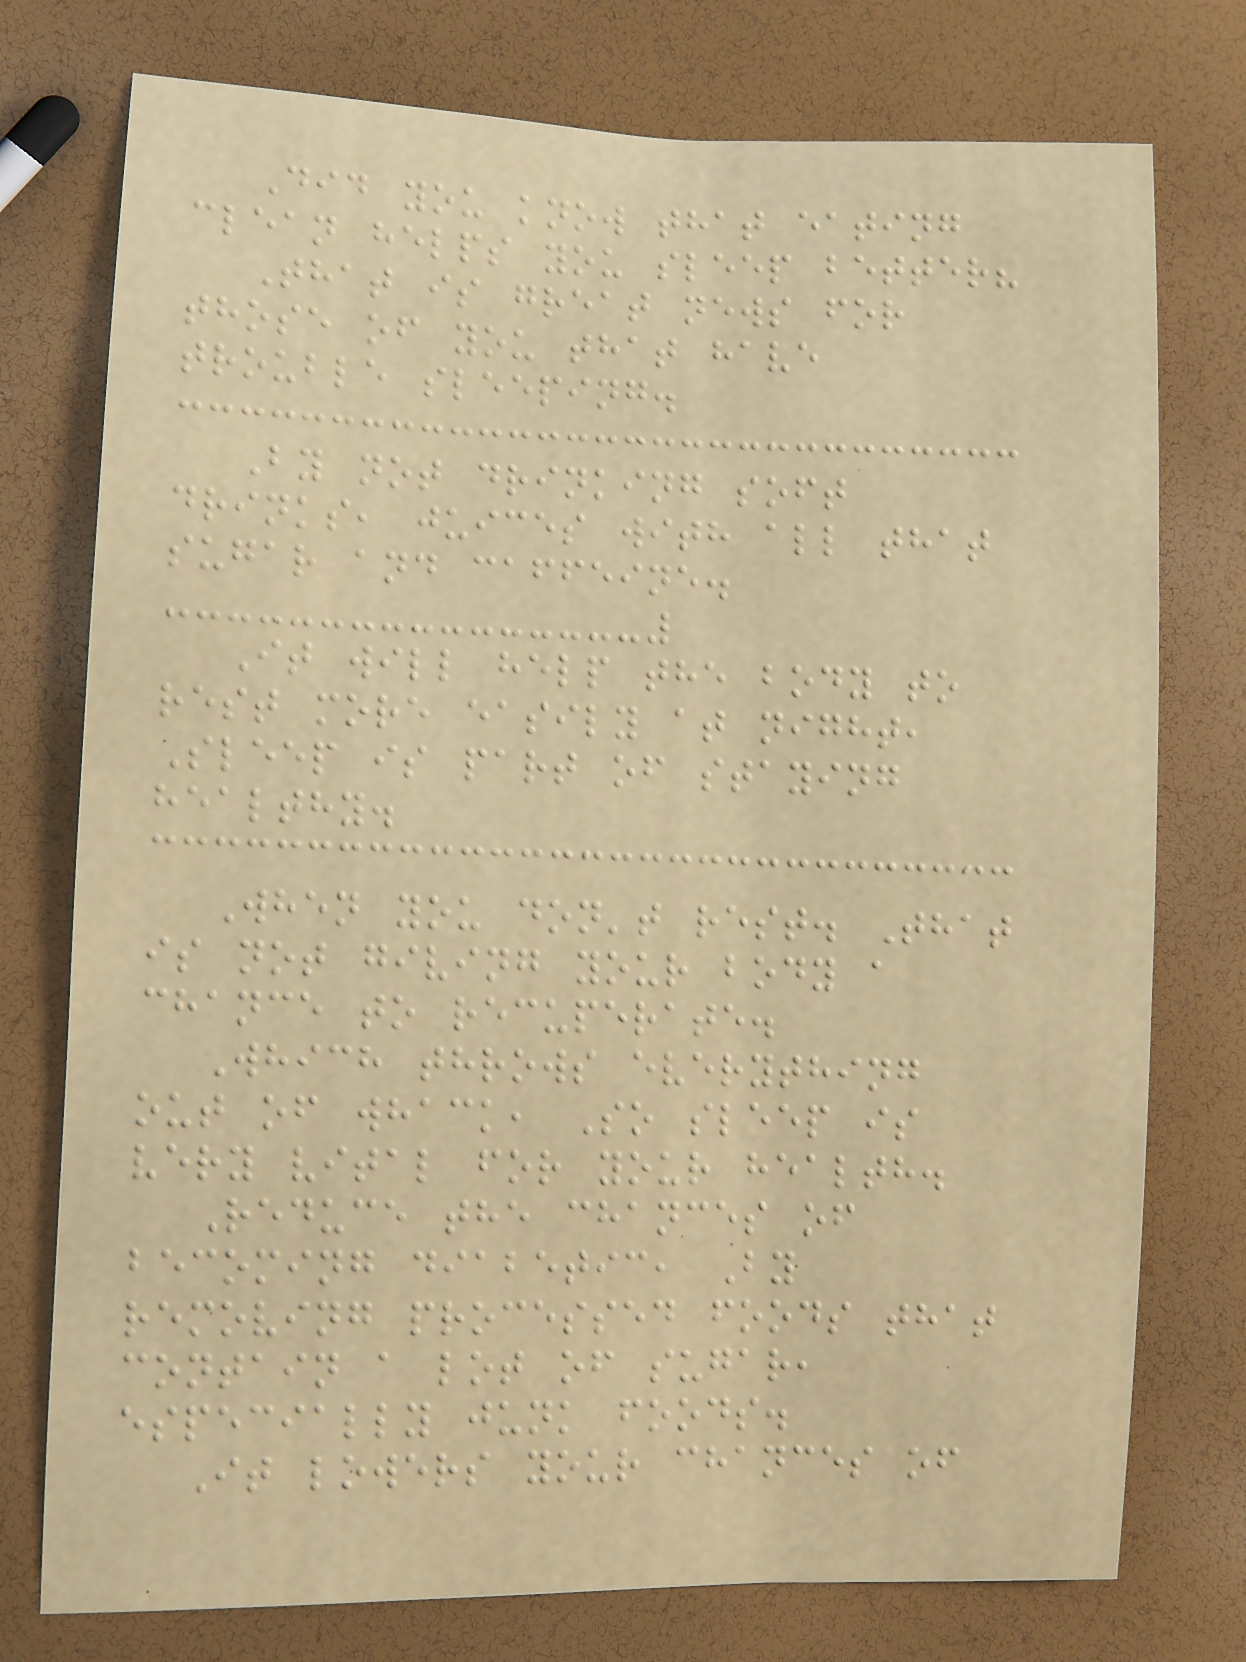Did you know that eating
clean helps you sleep better?
That is great news for
those of you that have
trouble sleeping.
By not drinking soft
drinks, juices with all that
sugar and caffeine.
It will help the body to
rest more easily at night,
Sleep is part of staying
healthy.
When you don't rest. That
is not giving your body a
chance to recuperate.
Which throws everything
out of whack, So sleep is
very vital for your health.
Reduce the chances of
becoming diabetic, By
removing processed foods that
contain a lot of sugar,
especially junk foods.
It lowers your chances of
